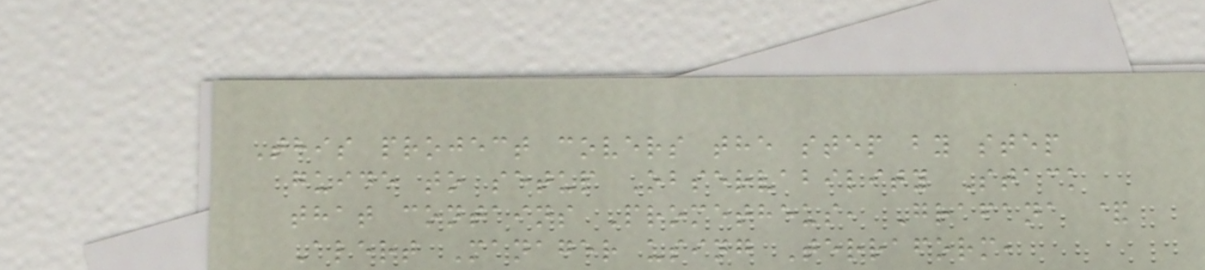This project covers the step by step
guide to setup Observability Stack
that contains Prometheus, Grafana &
Alert Manager using Terraform,
